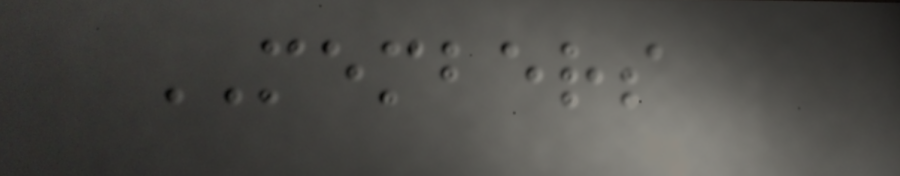MEMBERS
